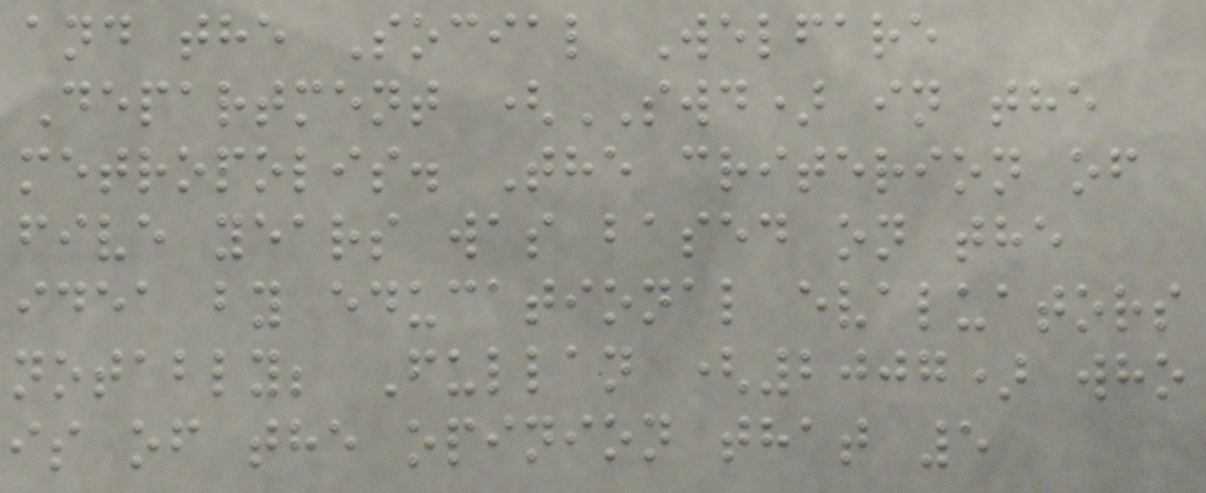and the Social Welfare
Department (SWD) in the
metropolis. The criterion of
five years was based on the
idea by educational evaluators
notably; Fullan (2007) who
is of the opinion that 5
